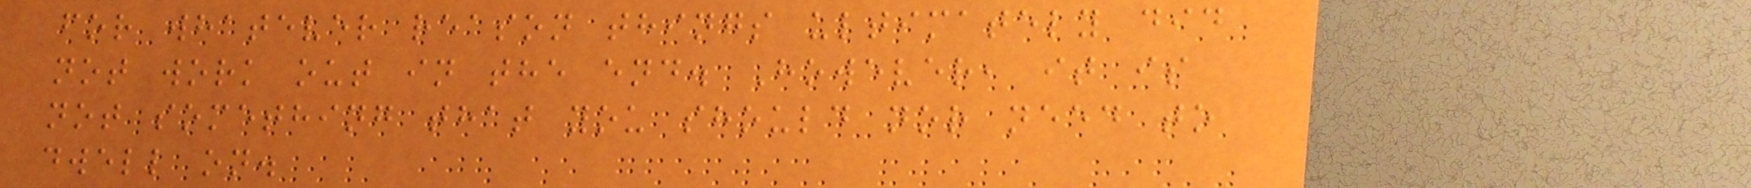for whatever reason things ultimately did
not work out in the end. However, it is
not something that you should nor need to
dwell on.
